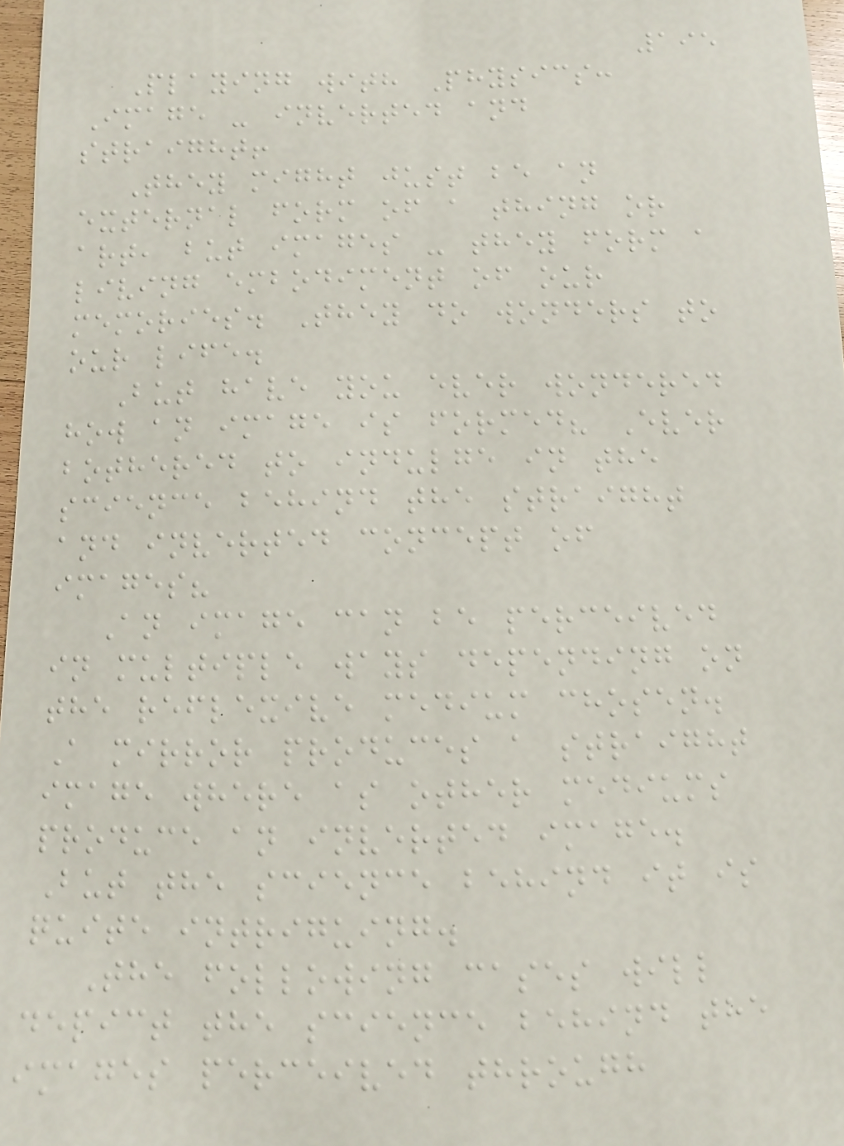195
Playing with Physics:
Image - inverted and
straight!
They might just be an
external form of a thing or
art, but images - they form a
living embodiment of our
memories. They do wonders to
our life.
But have you ever wondered
how an image is formed? Ever
bothered to indulge in the
science behind the straight
and inverted concept of
images?
An image can be perceived
in multiple ways depending on
the reflexive medium chosen.
A mirror produces a straight
image where as other mediums
produce an inverted image.
But the science behind it is
quite intriguing.
The following cases will
depict the science behind the
images perceived through
